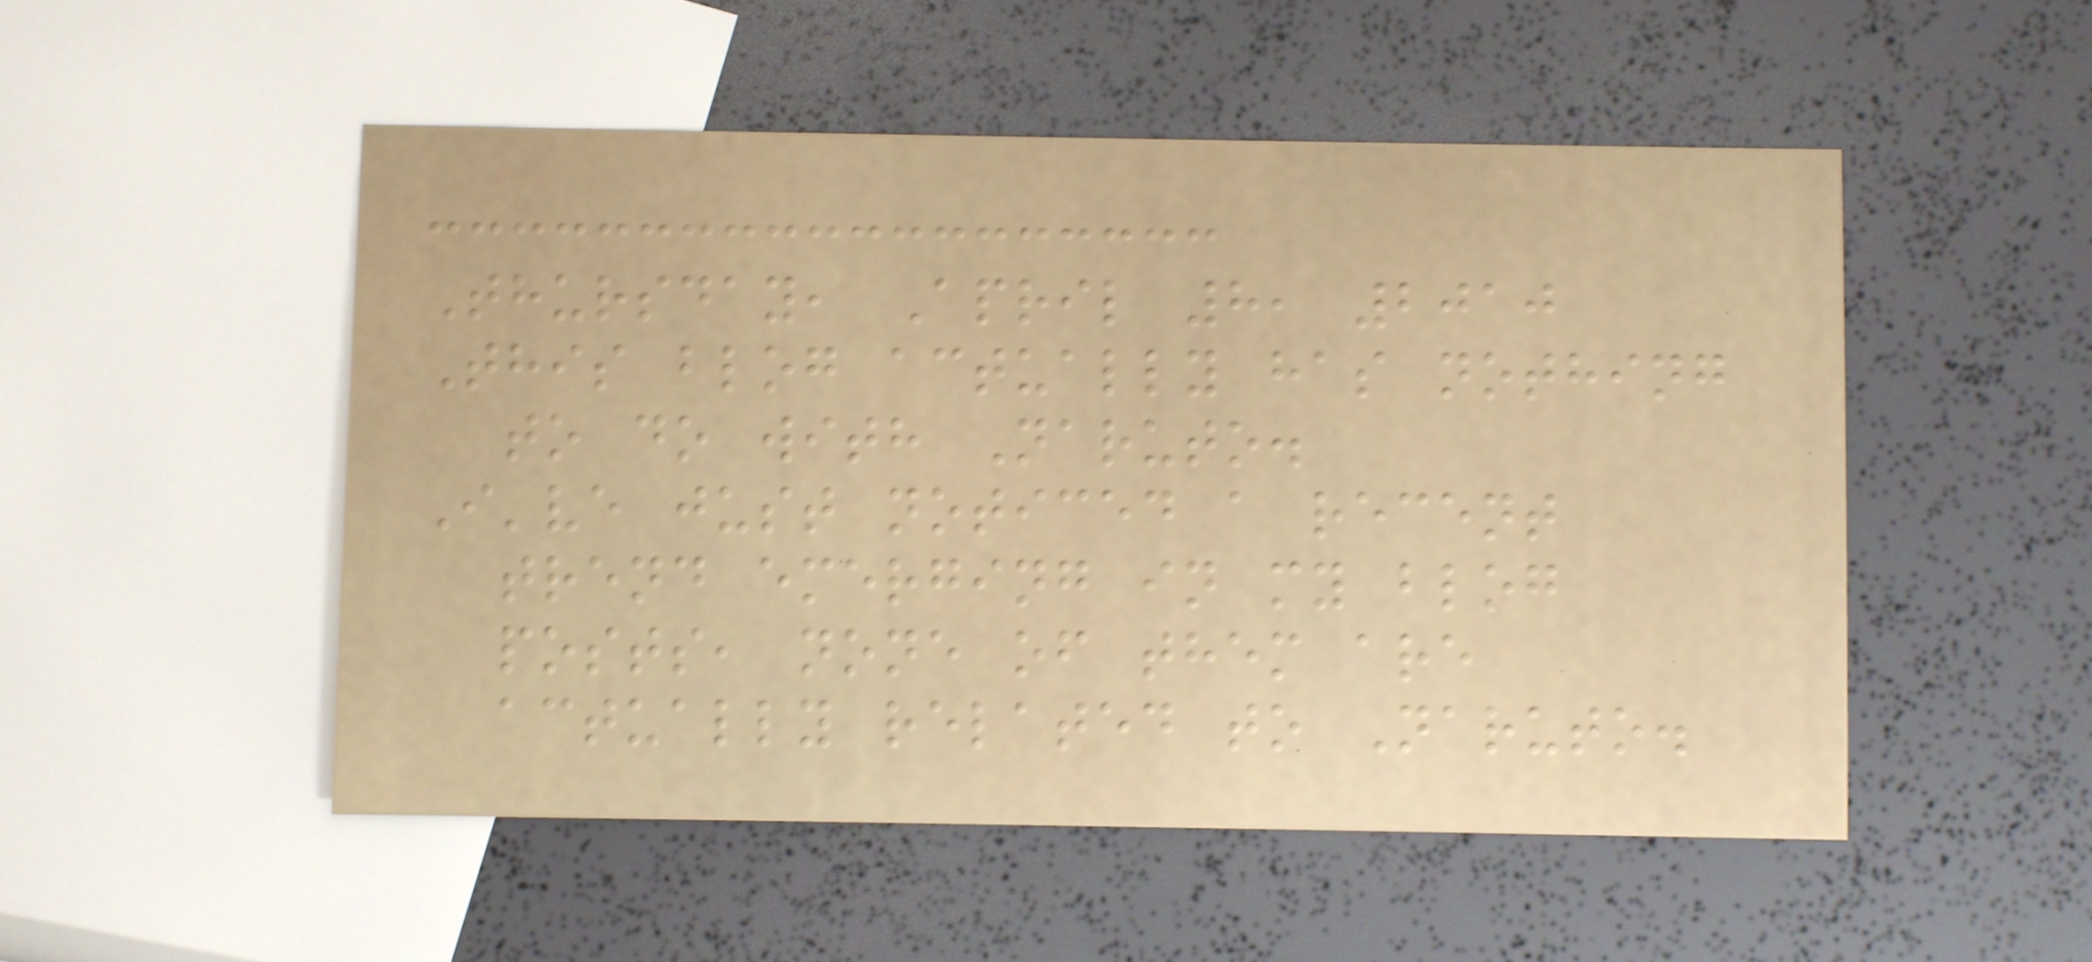Thursday, April 8, 2010
This blog actually has nothing
to do with Naruto.
I've just noticed a recent
trend emerging in my blog
posts, none of them are
actually related to Naruto.
